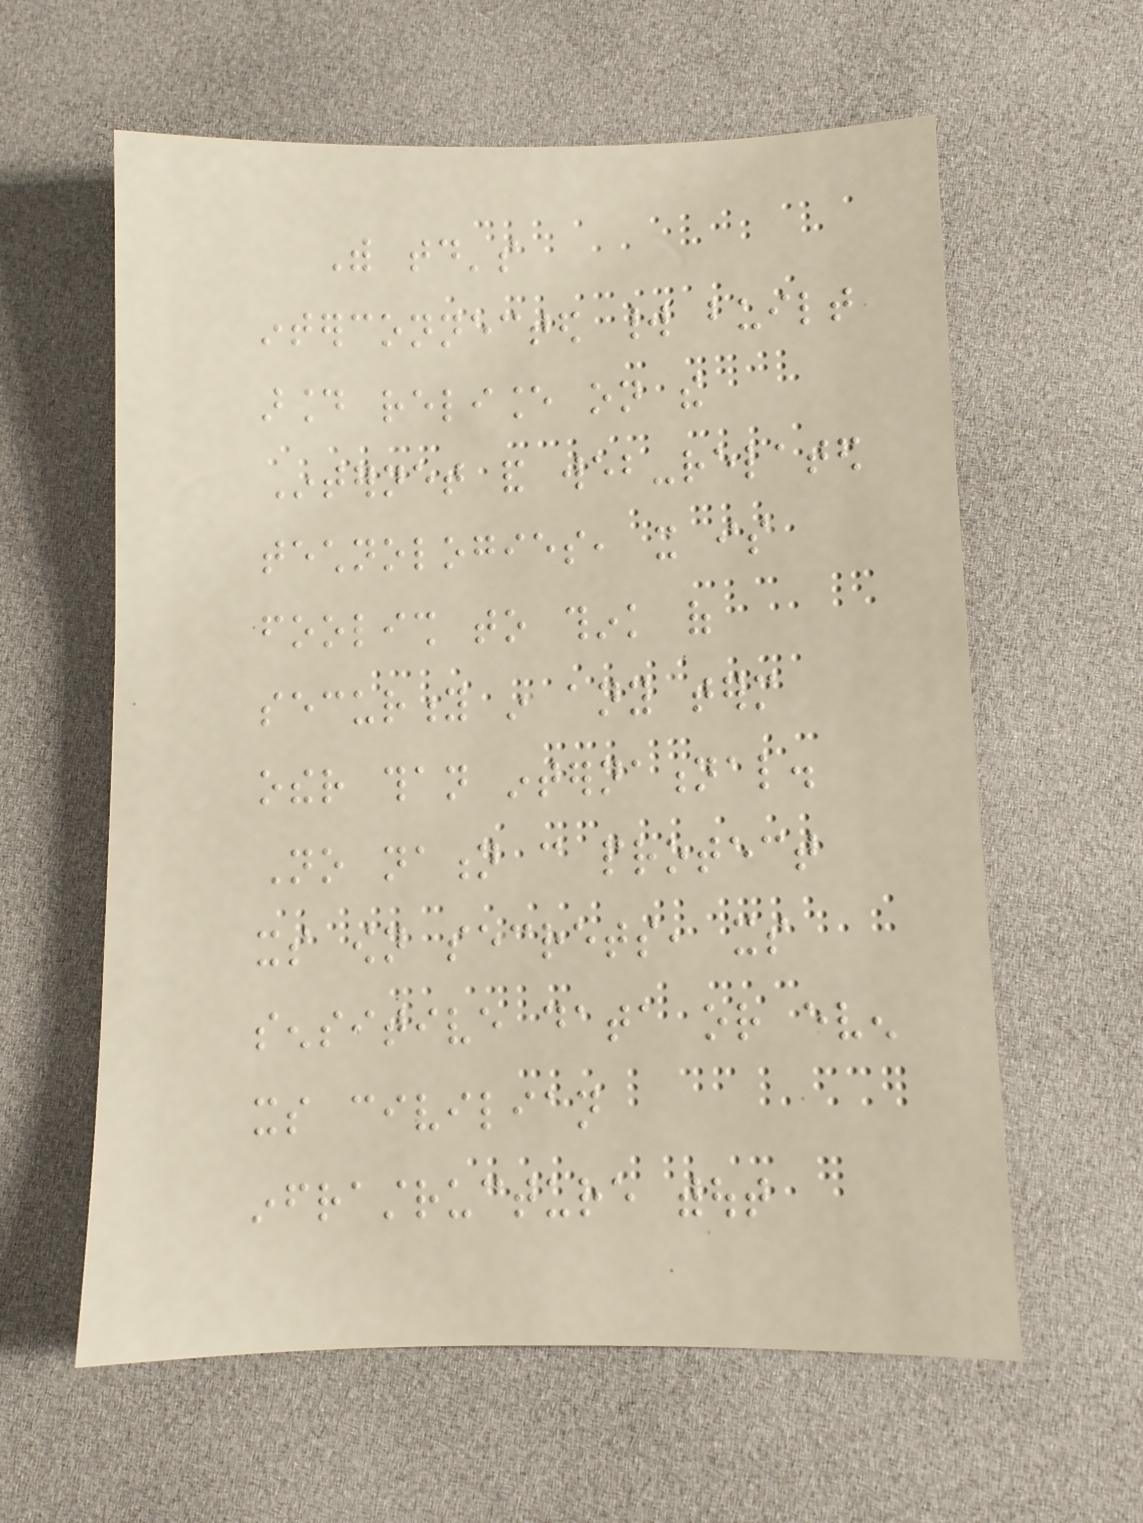With today's
interconnected world built
around reliance on the
Internet and web-related
technologies, it is
foolish to think of
security in any term
other than international.
No nation can protect
its own secrets, its
sensitive data or even
its civilian
infrastructure without
